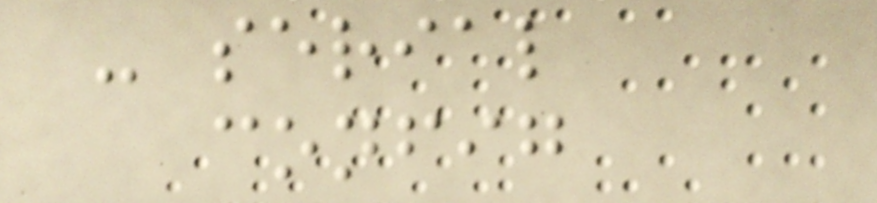- serial
config
